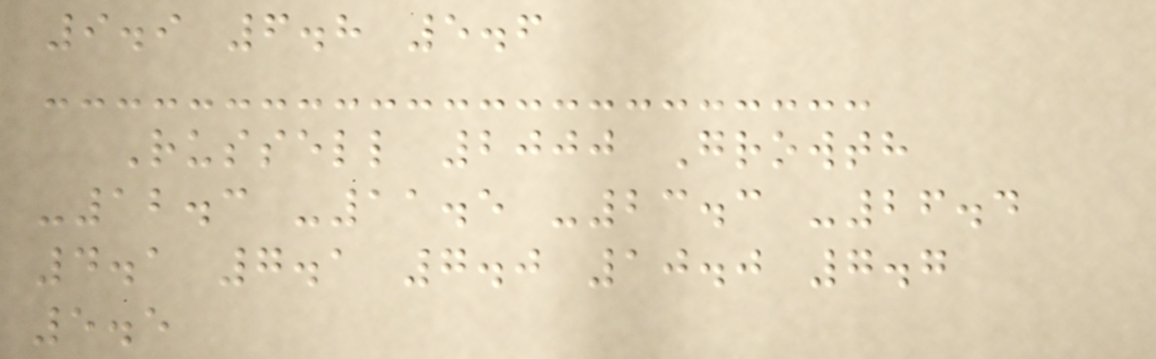9.9 6.8 5.6
Russell 2000 Growth
-12.3 -11.5 -23.3 -26.4
4.1 7.1 7.0 10.0 7.7
5.5
